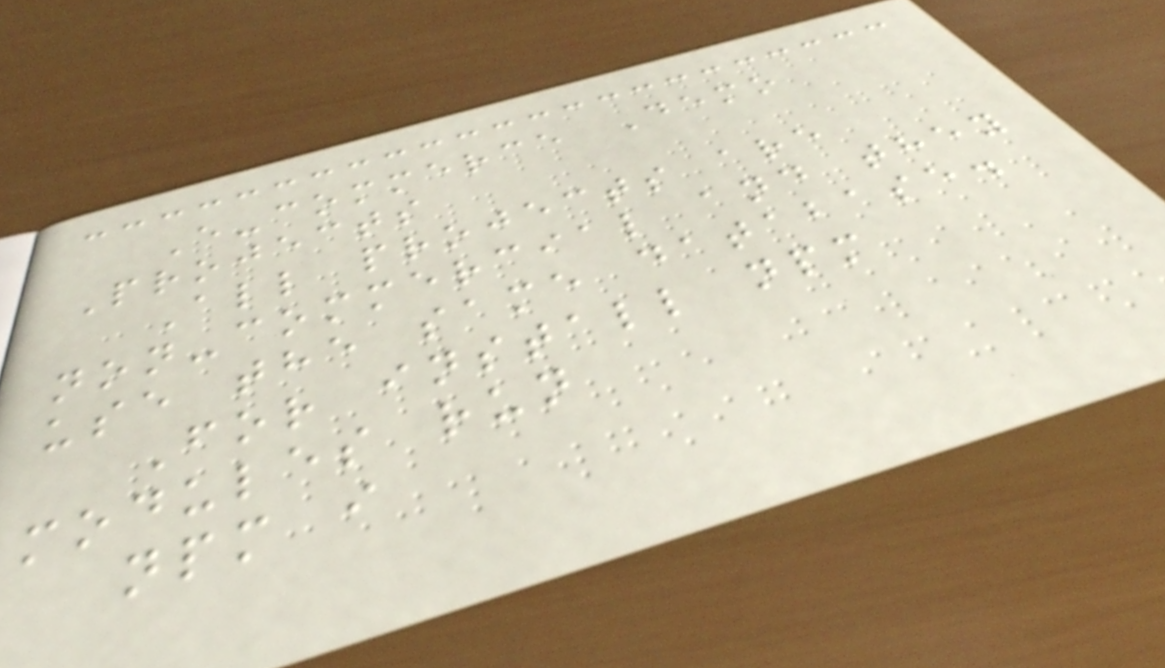E-commerce Demo
Projects
All projects are
non-commercial and they
use the same database.
For install npm
modules run
npm i
